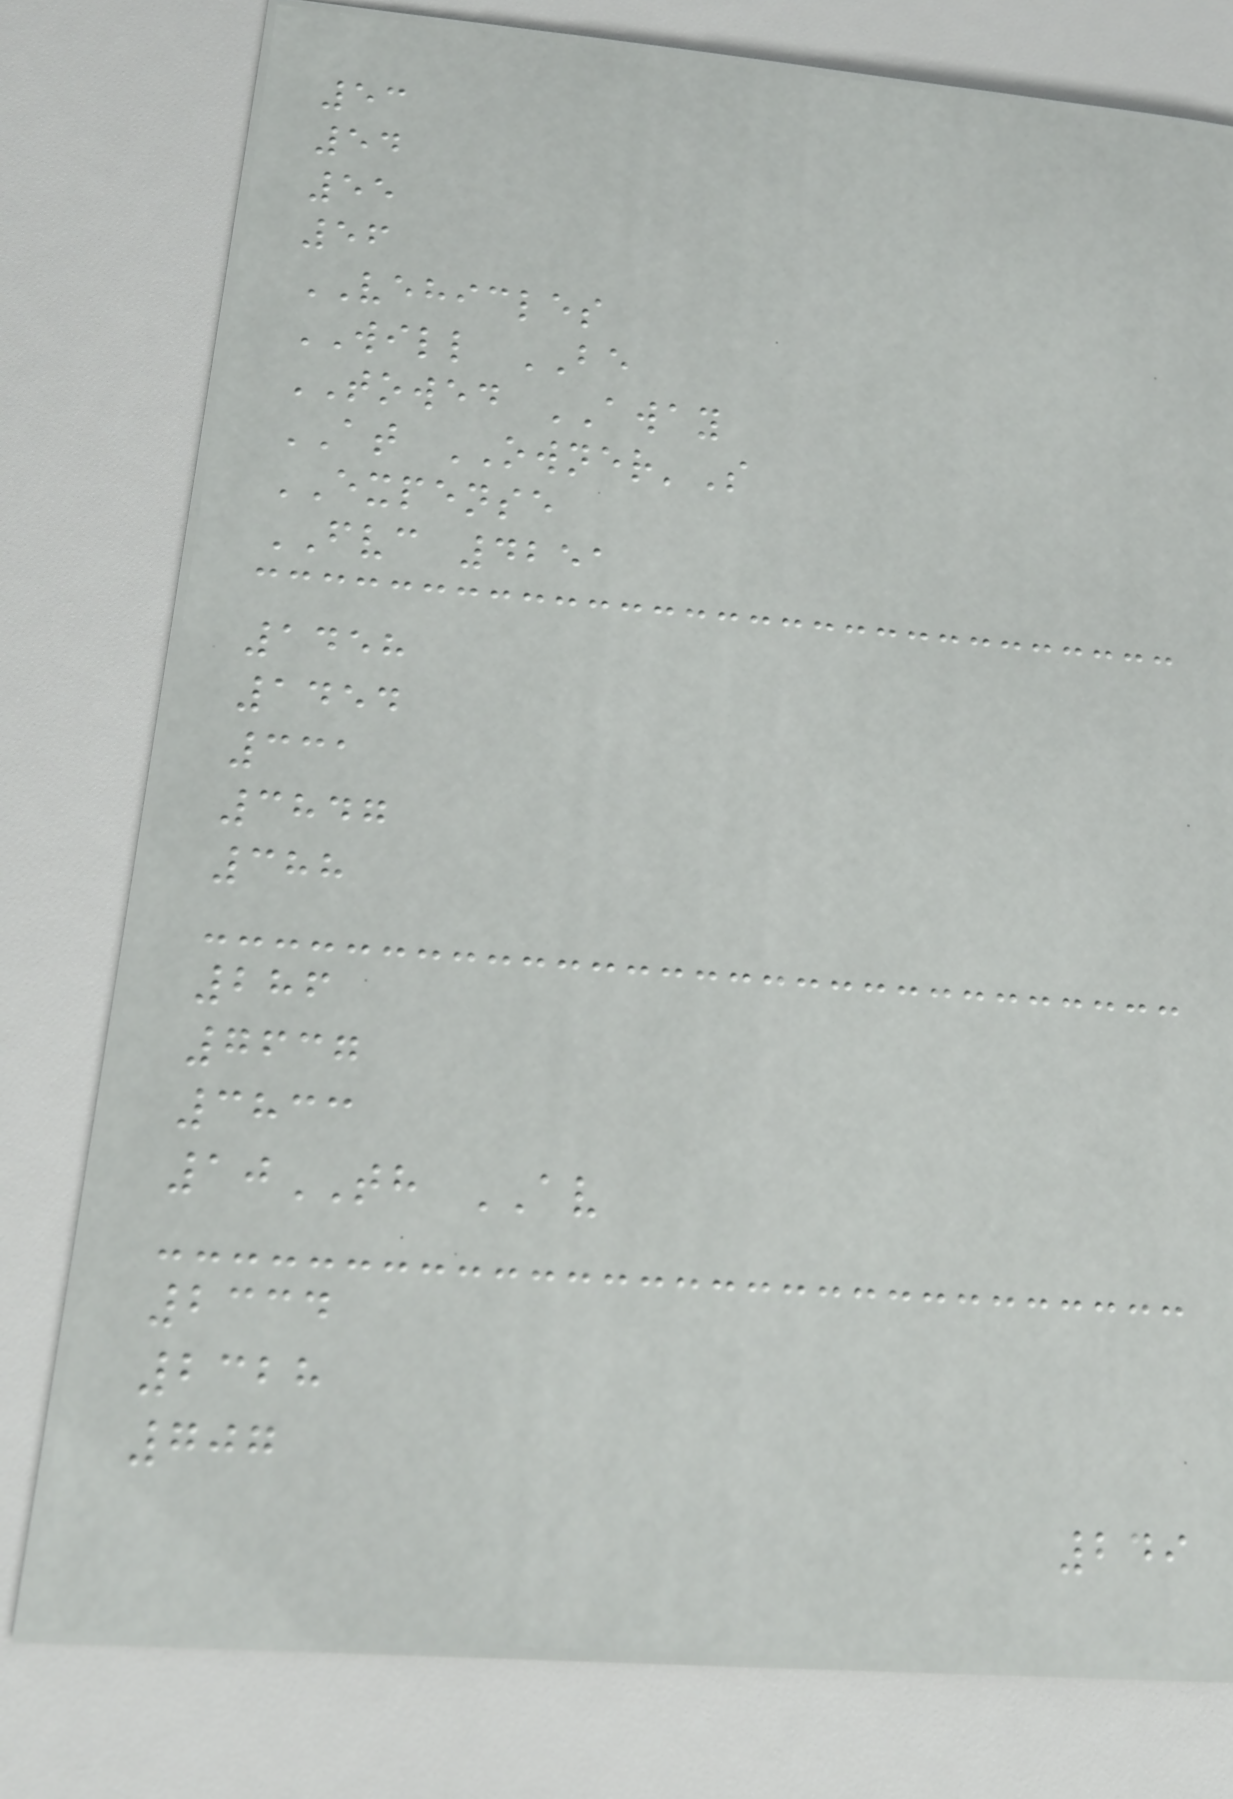53
54
55
56
VEHICLES
WILL BE
TOWED AWAY
AT OWNER'S
EXPENSE
FVC 4251
1458
1454
331
3847
388
286
7637
3833
10TH AV
2334
2328
707
249
